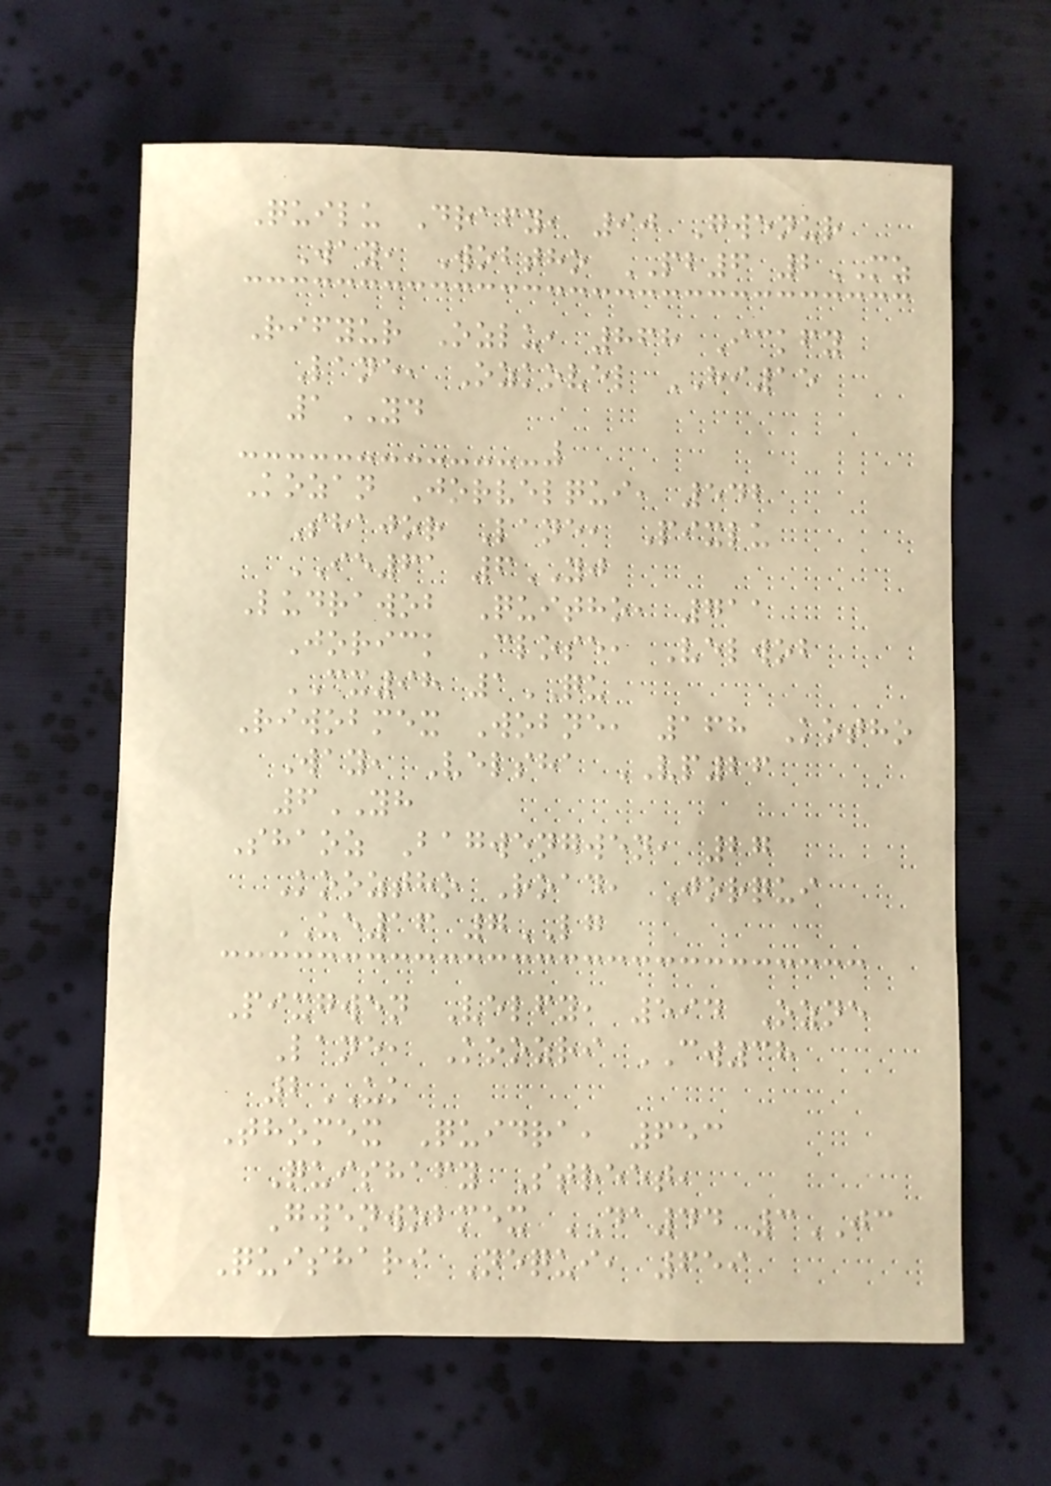Quilu Drafy, 90 Gwenur
Way, Wobtho PB6 2MZ
Rifyur Ozlu, 868 Ickfy
Lane, Ozkovel HI15
1YD
Kozan Jorvelqui, 542
Shajor Lane, Pixlu
IE61 6YJ
Ludrawob Quitho, 711
Jorick Close, Velwob
CX98 1QU
Riwobmex Wobne, 168 Kotho
Way, Velsha VP26
6YH
Shaoz Bagwengwen, 27
Kooztho Road, Jorqui
UE16 7LG
Pixgwen Velfy, 594 Ozne
Lane, Koozri CW38
2UK
Thomex Quidra, 653
Quishafy Street,
Gwenwobmex DA44 3JC
Quishari Nequi, 659
